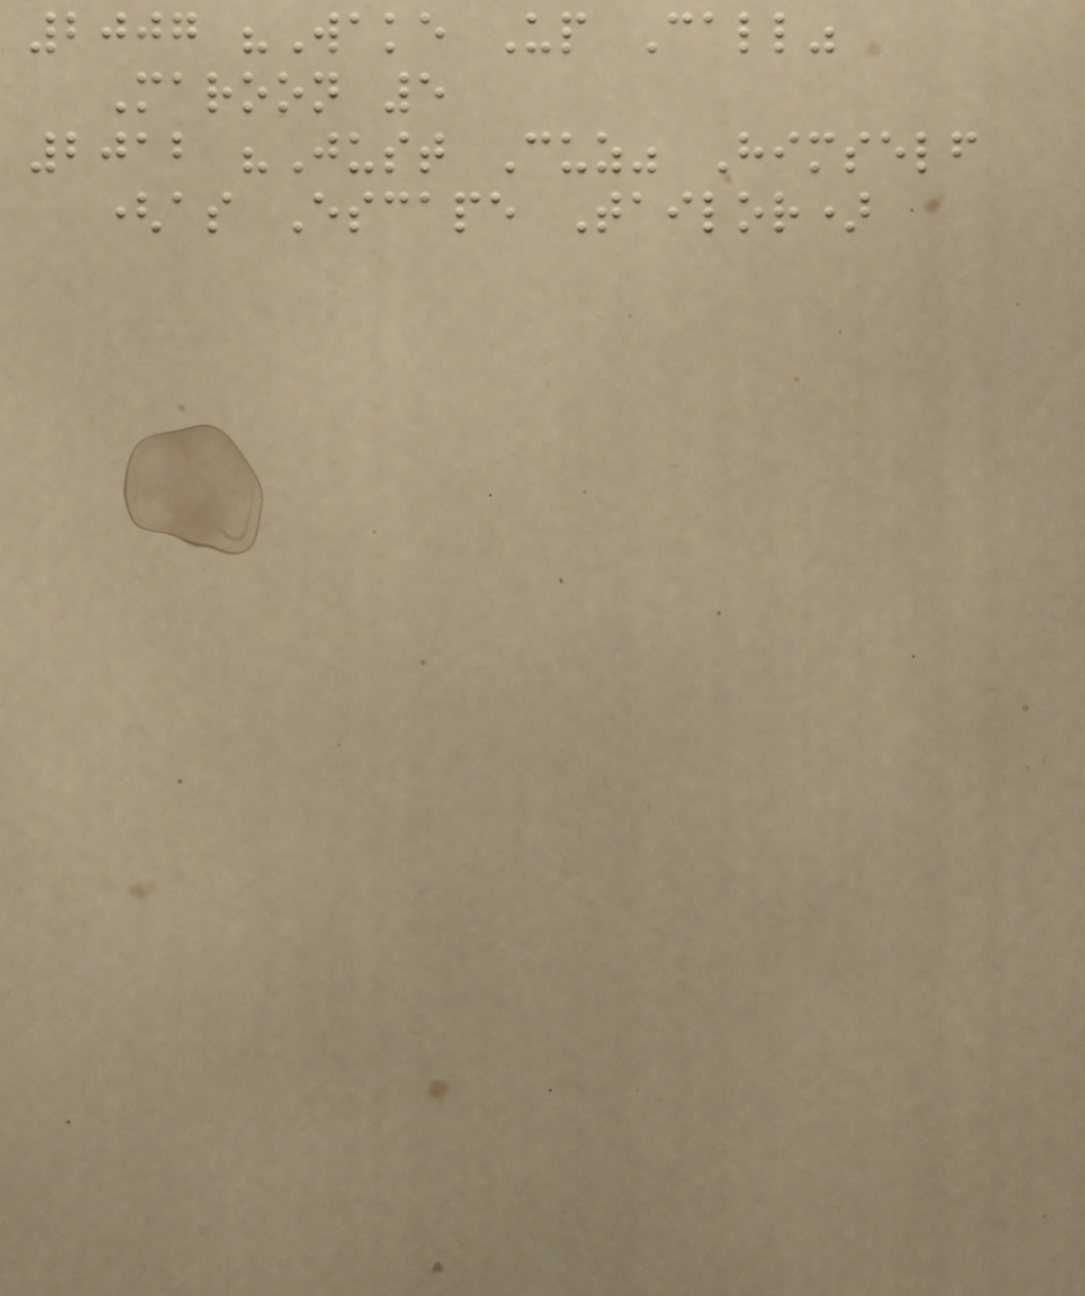2007 "Wake Up Call"
Maroon 5
2012 "Just Cuz" Himself
(as Escape Tailor)
